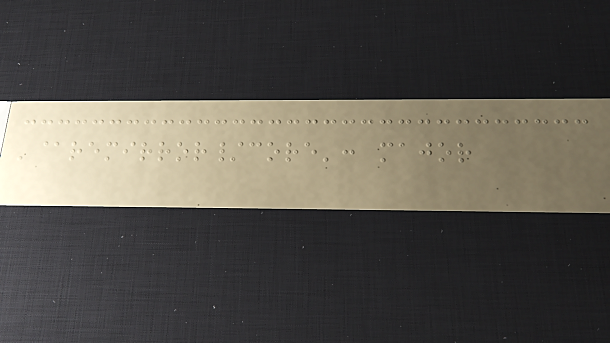'@remirror/core': major
